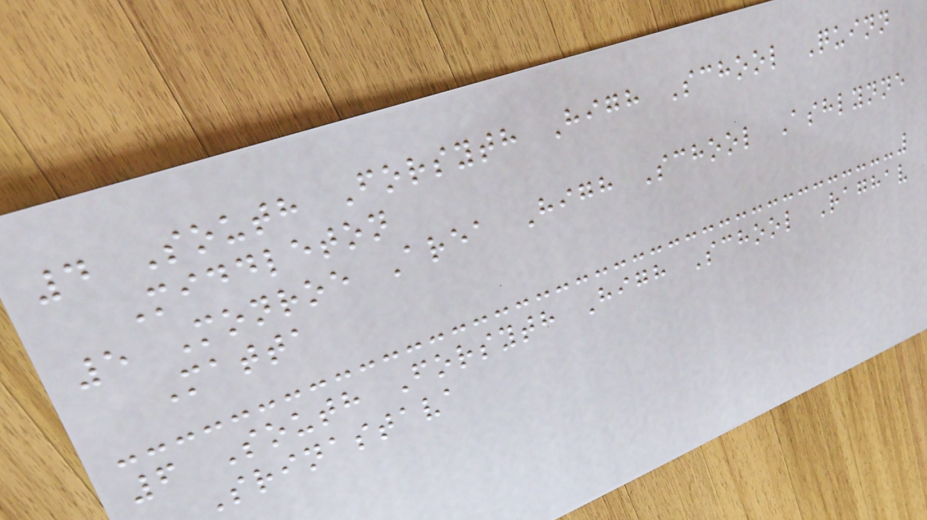4 South Forsyth High School Quinn
Middleton
5 Monroe Area High School Ashlynne
Matta
6 South Forsyth High School Raghav
Srinastava
